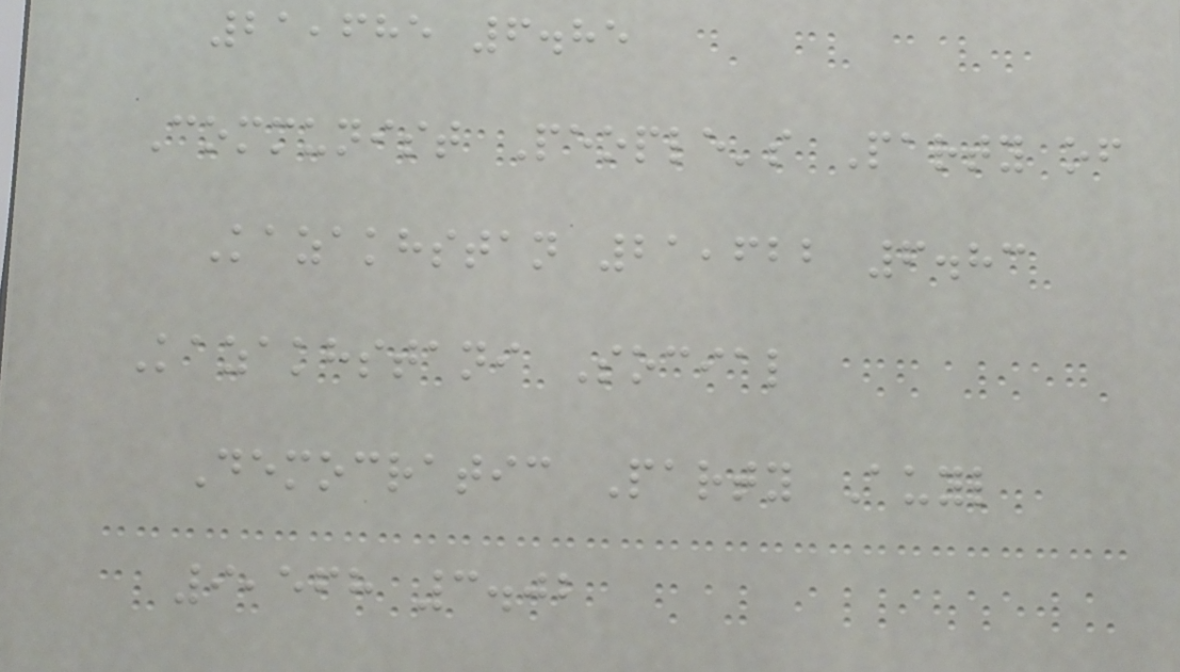21,685 6.85
Communist People's Party of
Kazakhstan 21,622 6.83
Kazakhstani Social
Democratic Party Auyl
9,568 3.02
